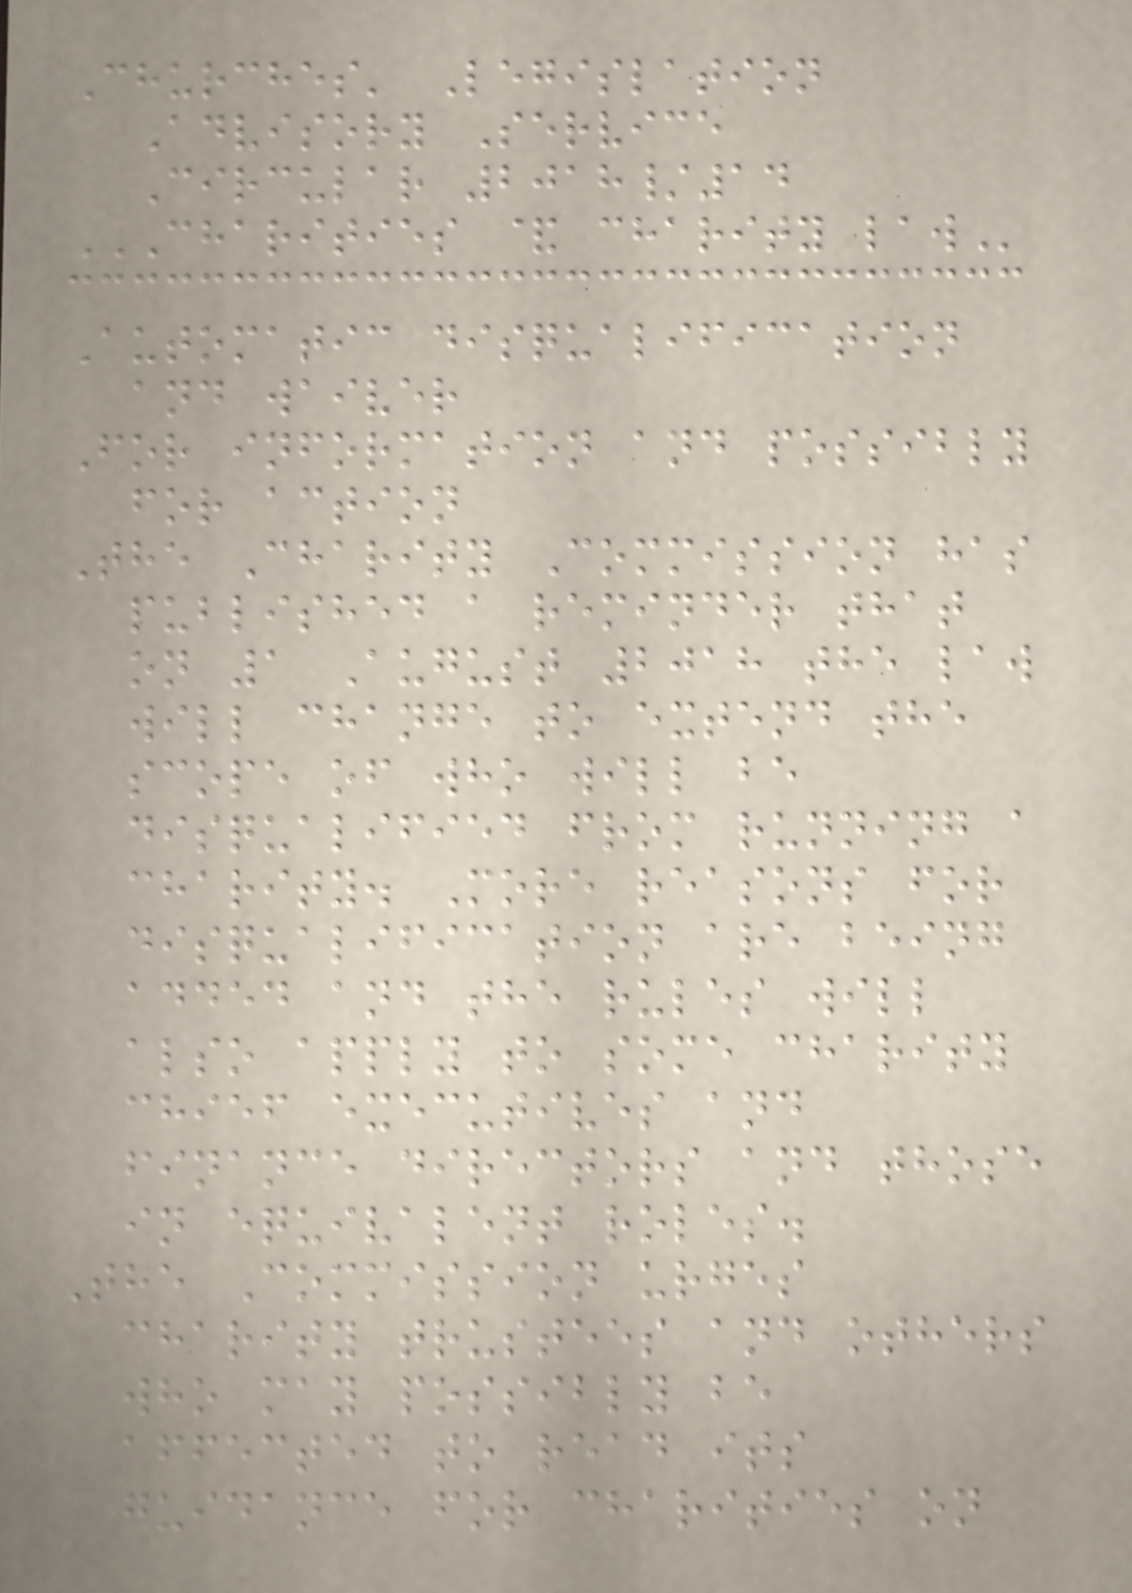Churches' Legislation
Advisory Service
Circular 2018/14
CHARITIES & CHARITY LAW
Automatic disqualification
and waiver
For information and possibly
for action
The Charity Commission has
published a reminder that
on 1 August 2018 the law
will change to extend the
scope of who will be
disqualified from running a
charity. More reasons for
disqualification are being
added and the rules will
also apply to some charity
chief executives and
finance directors and those
in equivalent roles.
The Commission urges
charity trustees and others
who may possibly be
affected to read its
guidance for charities on
